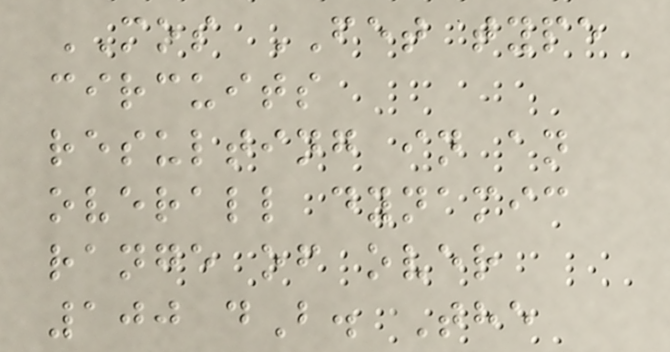MOS FET type
circuits
resulting in an
overall dynamic
range of over
100 dB. The
